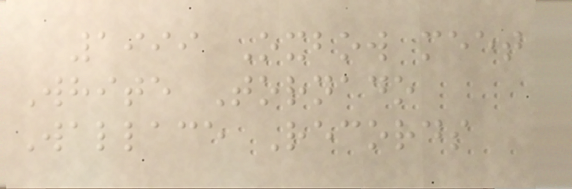1999 Oxbow meet
White Tornado
Wallace Records
